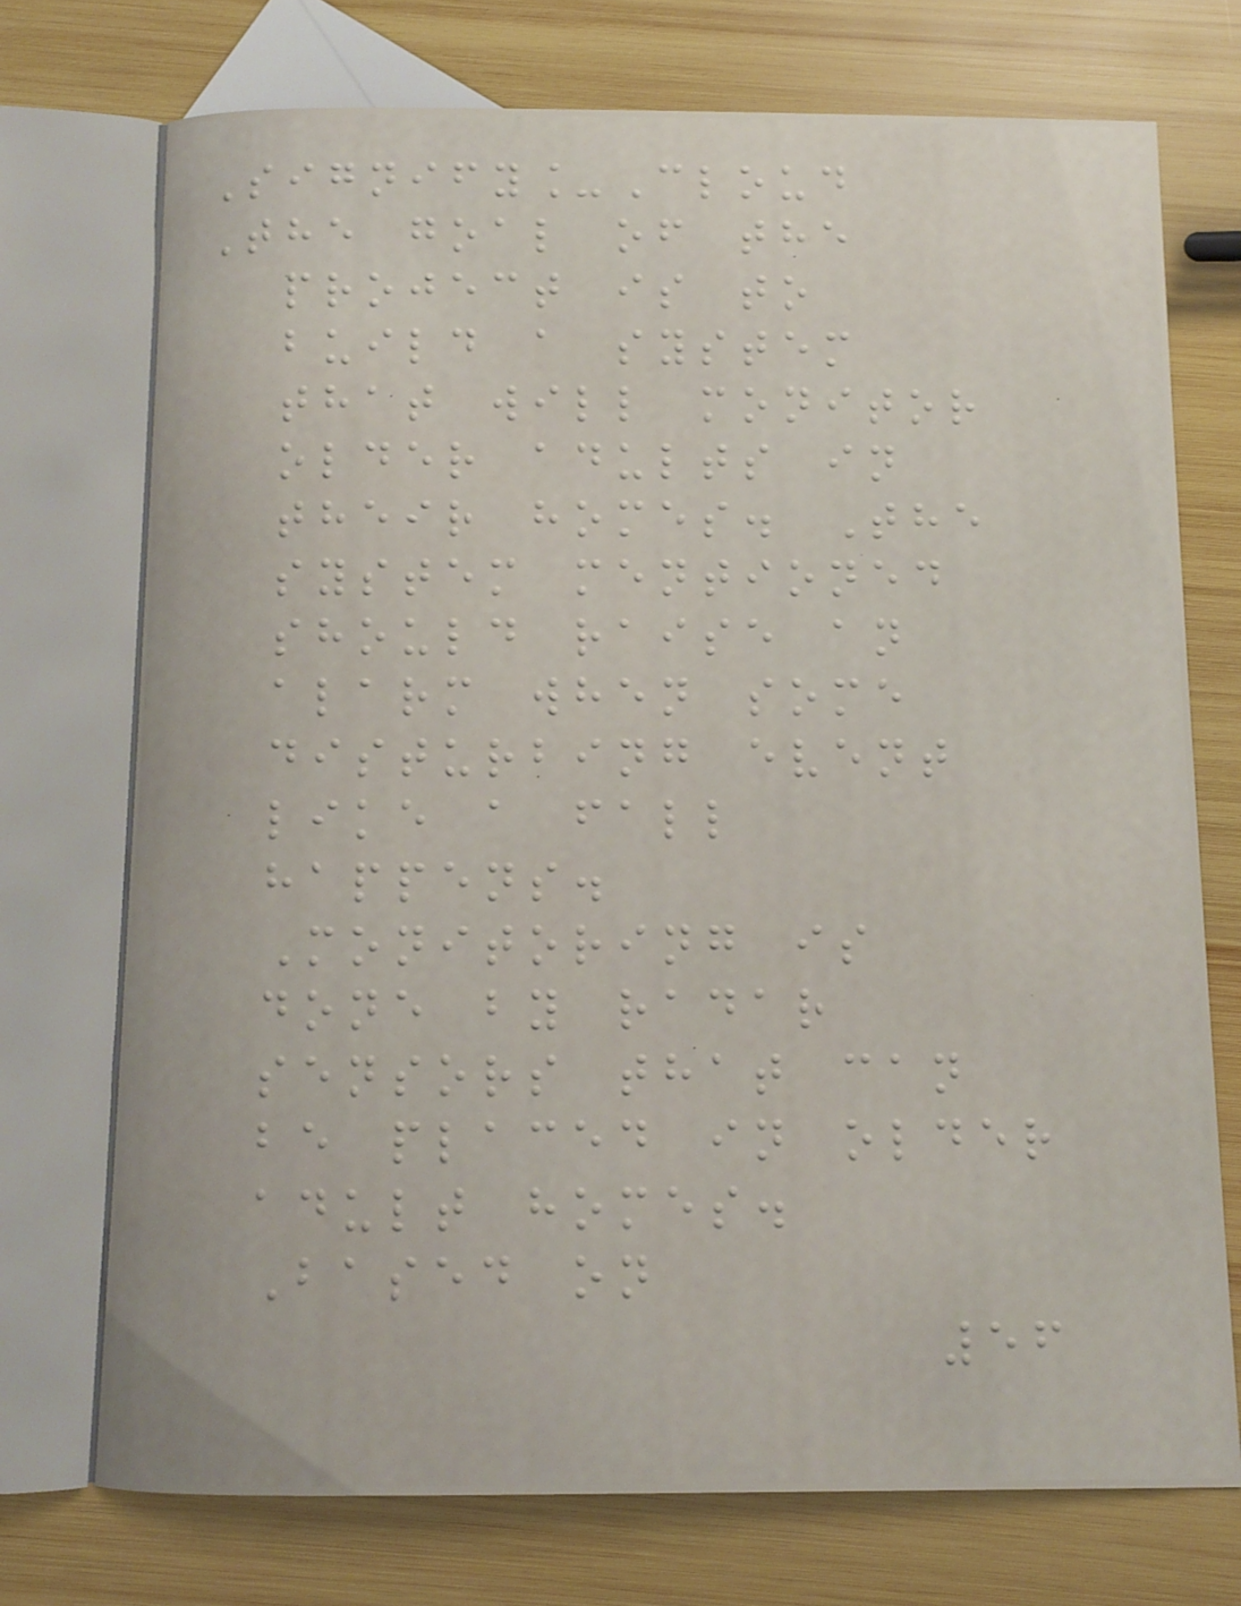Signify_Cloud
The goal of the
project is to
build a system
that will monitor
older adults in
their homes. The
system mentioned
should raise an
alarm when some
disturbing event
like a fall
happens.
Monitoring is
done by radar
sensors that can
be placed in older
adult homes.
Based on
56
